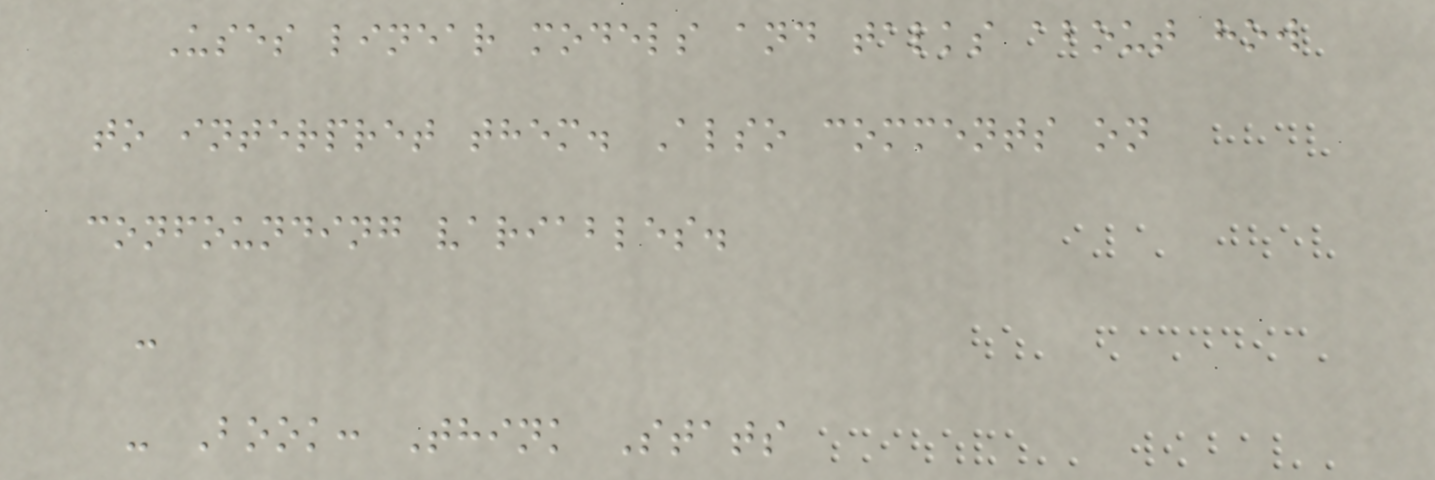Uses linear models and talks about how
to interpret them. Also comments on
confounding variables.
-
- Book: Think Stats
